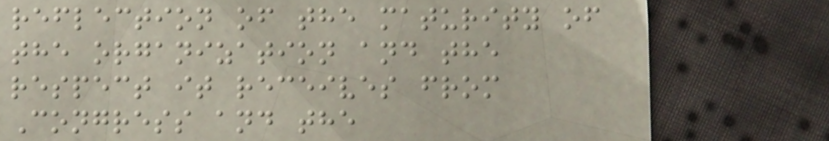reflection of the maturity of
the organization and the
respect it receives from
Congress and the
